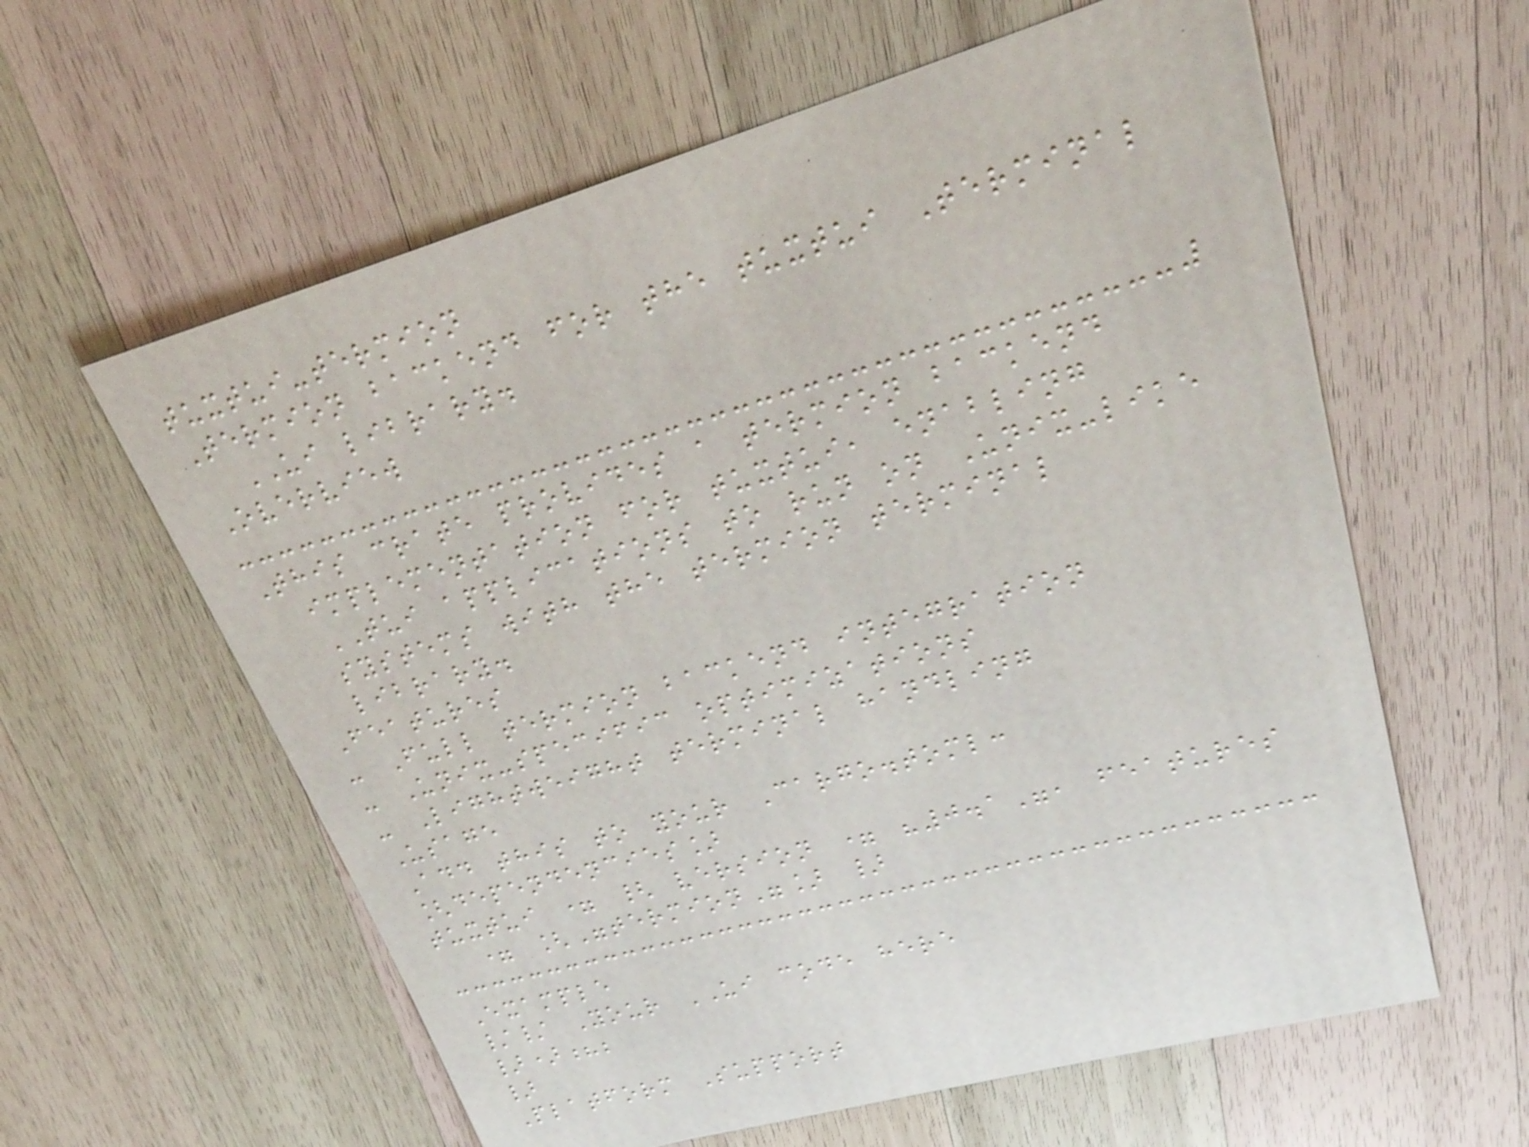tuxtui-termion
Termion backend for the tuxtui Terminal
UI library.
Overview
This crate provides a termion backend
implementation for tuxtui, enabling
TUI applications to run on Unix-like
systems with the termion terminal
library.
Features
- Full termion backend integration
- Unix-specific optimizations
- Lightweight terminal handling
Usage
Add this to your Cargo.toml:
[dependencies]
tuxtui = { version = "0.1", features
= ["termion"] }
Example
// Your UI code here
})?;
}
Platform Support
